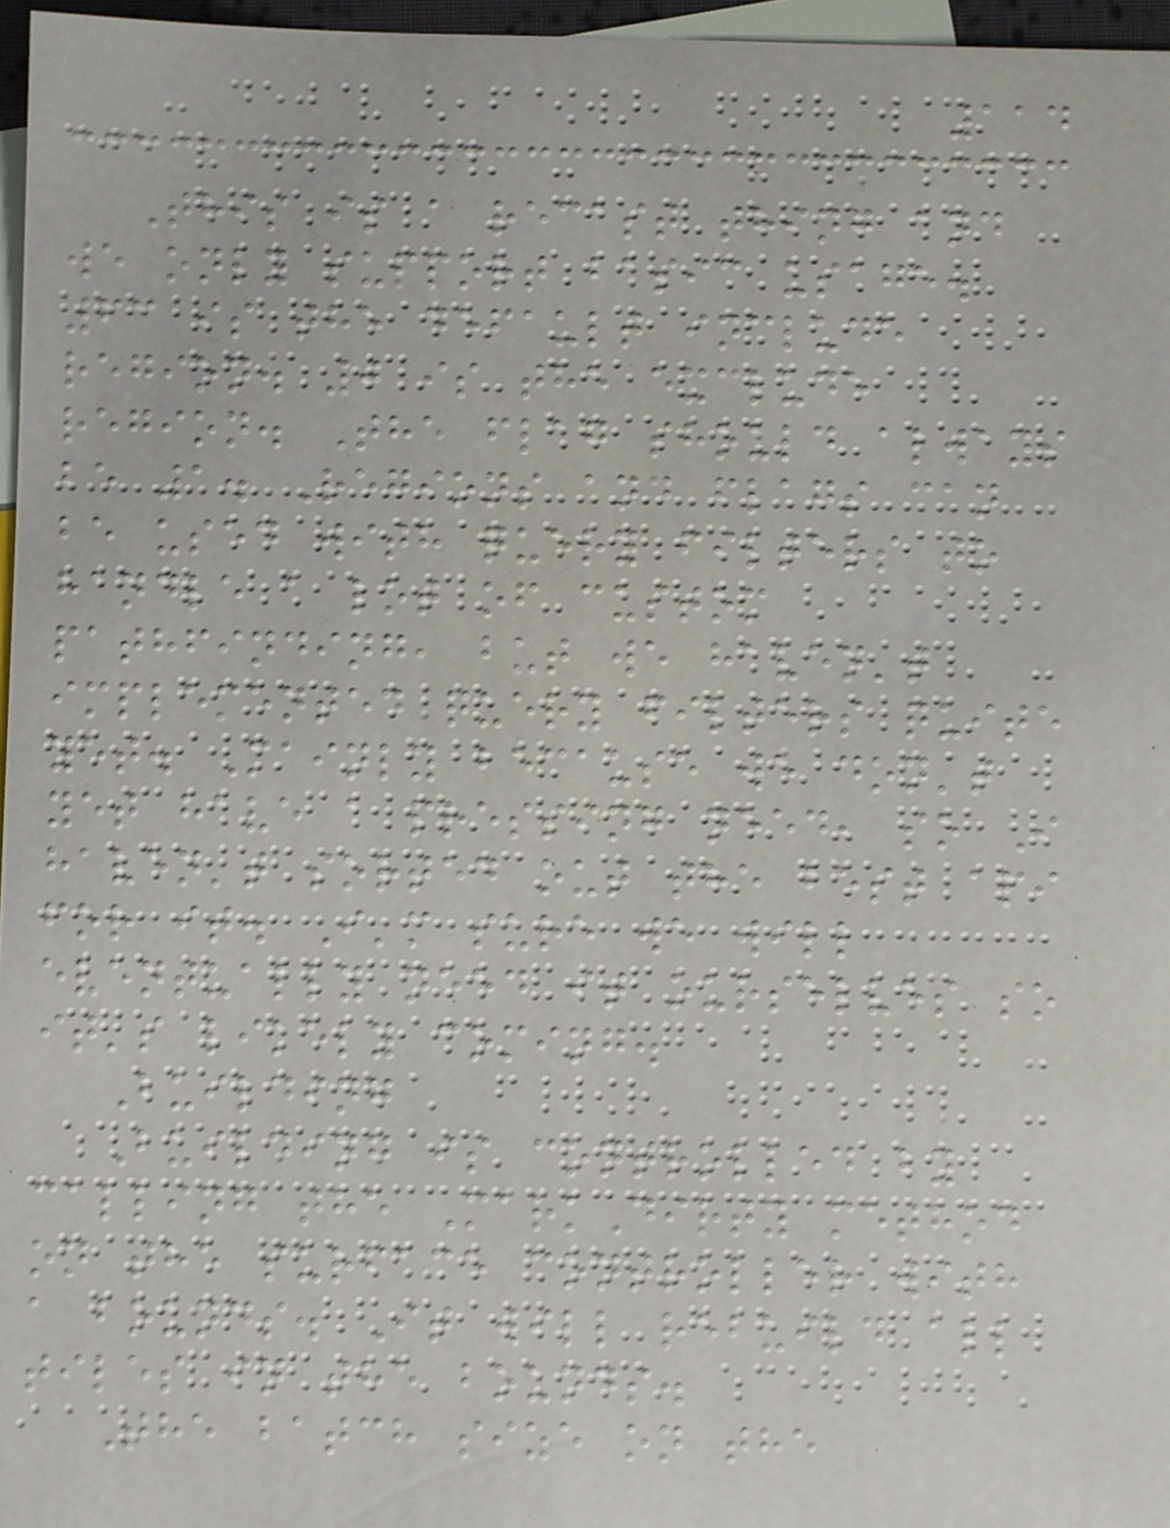114
This is a recast thing and
we only support basic usage.
63 is the default include
region. 0 is the exclude
region. The flag should always
be 1. Regions and flags can
be used with query filters to
handle a lot of custom
pathfinding, but we haven't
implemented query filters quite
yet. Mainly because we don't
yet have a pressing need, so I
haven't sorted out the best api
for it. I'm sure we will
eventually need it ourselves so
it's likely coming.
Building
Building is controlled by
calling the MarkDirty method
on the surface controller with
a bounds. It will rebuild all
tiles in the bounds.
The batch size on the
